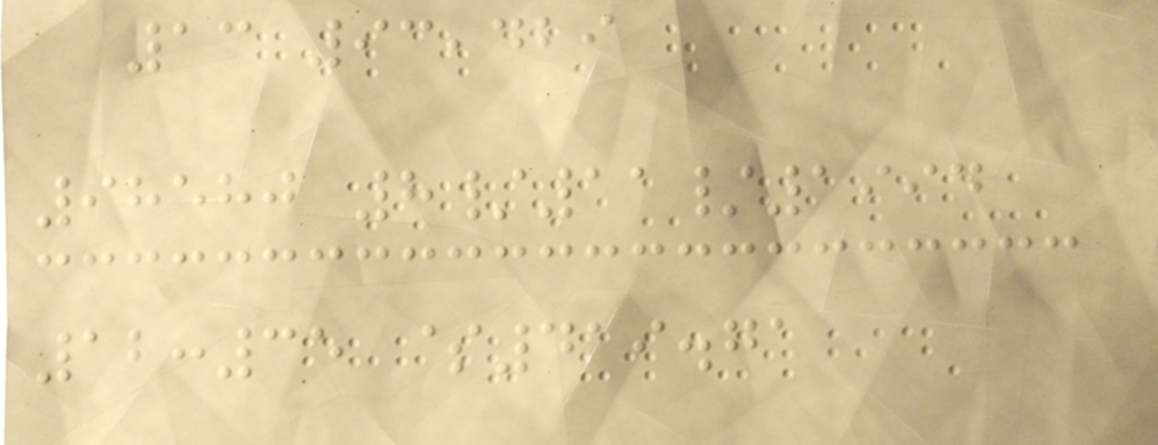13 93,429
98580 8/11/1994
12:35 $419.71
